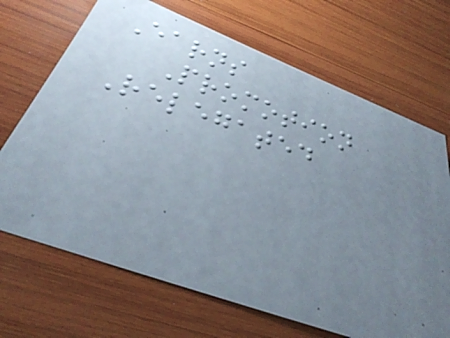Earns
Promotion
Relegated
